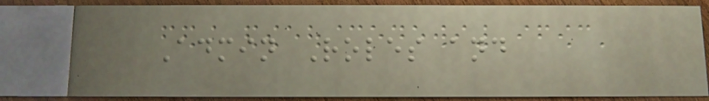Admin Roles and
